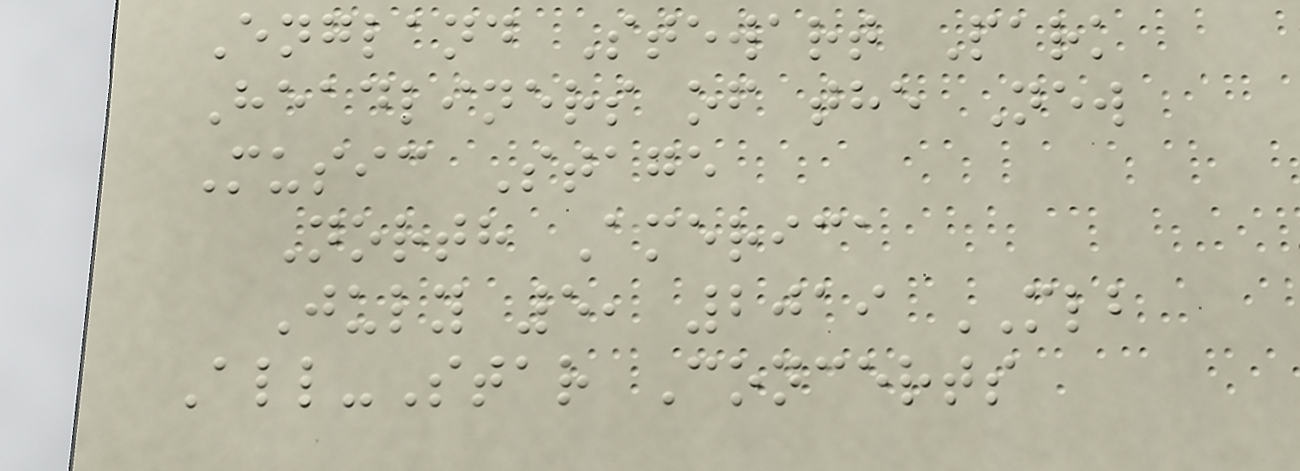England Stewart Park
Headliners of the New
Music Stage
North America
July 5, 2019 MLB
All-Star Concerts
